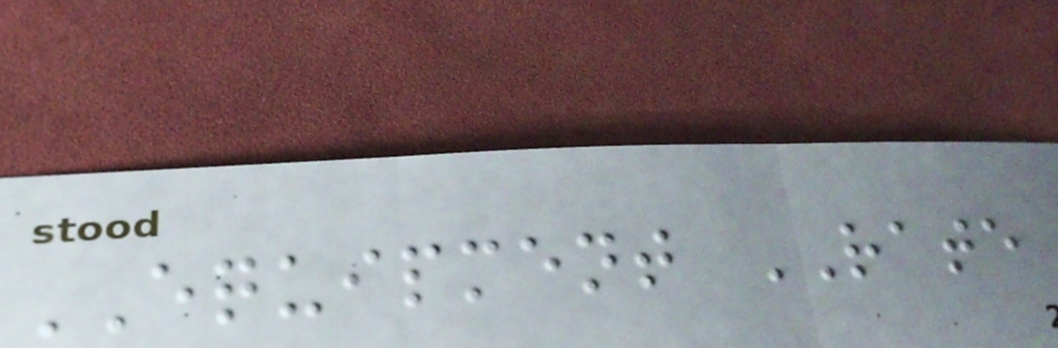EQUIPMENT RATE
